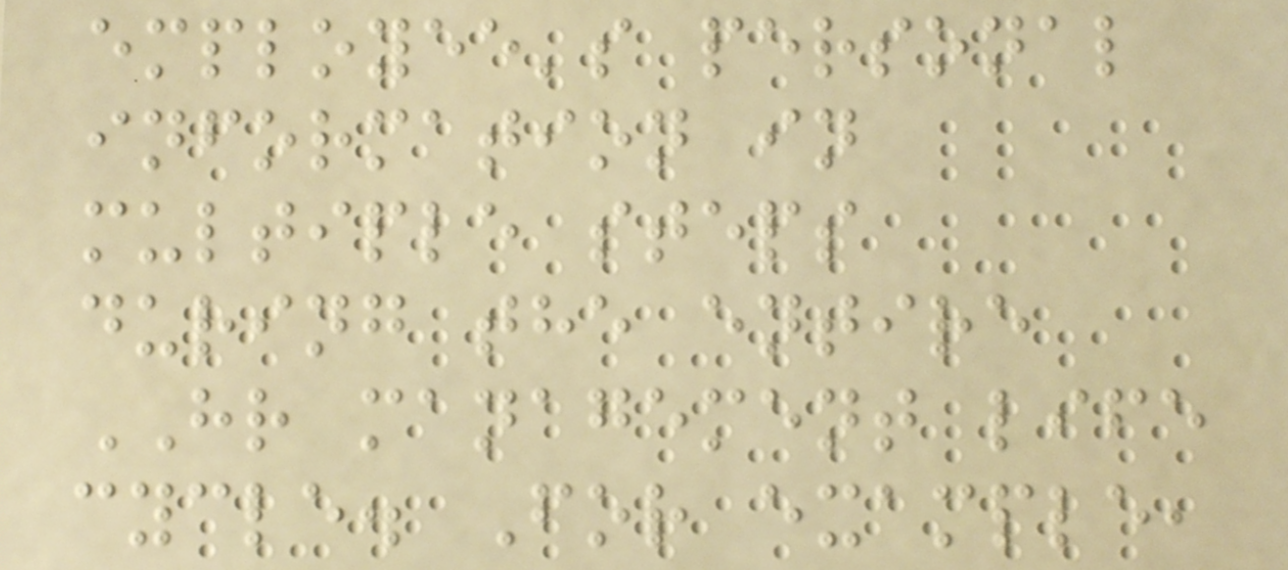employee's personal
information in
multiple steps
during the entire
HR management life
cycle. For example,
